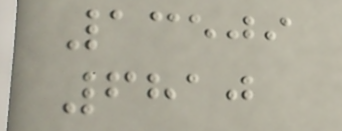13509
6810
